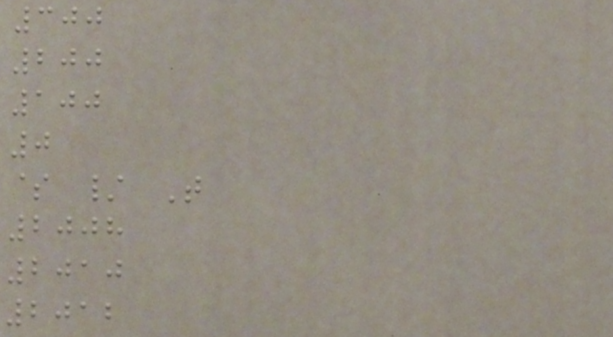300
200
100
0
$ / T
2008
2010
2012
